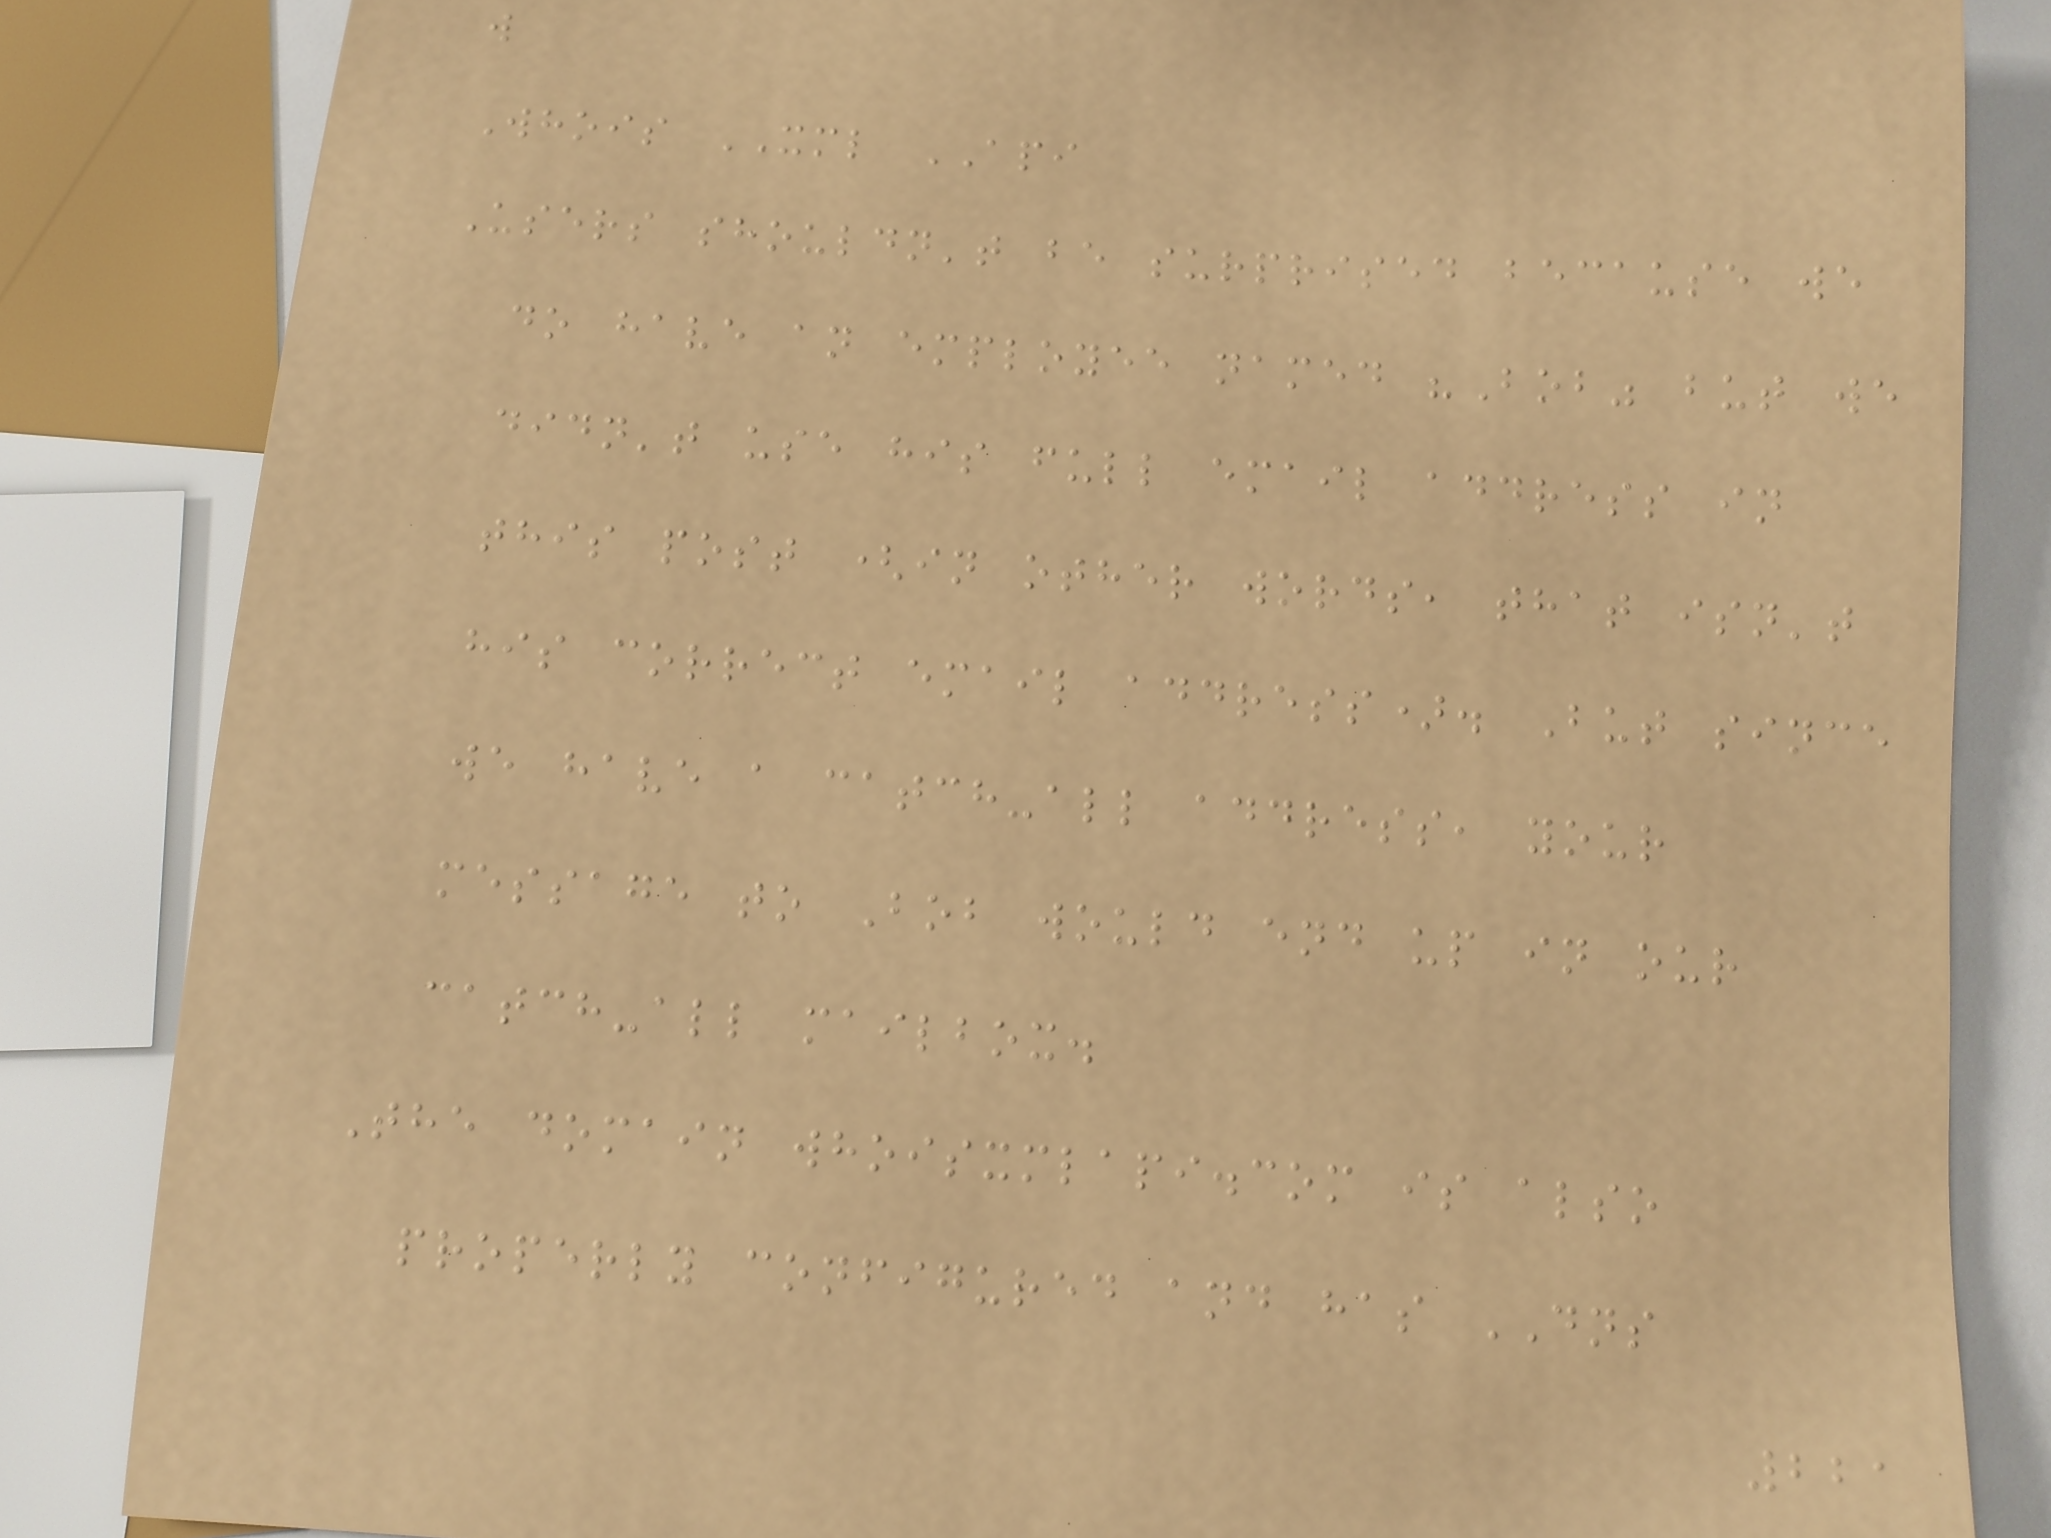w
Whois XML API
Users shouldn't be surprised because we
do have an employee named "Bob" but we
didn't use his full email address in
this post (in other words, that isn't
his correct email address). But since
we have a catch-all address, your
message to Bob would end up in our
catch-all mailbox.
The domain whoisxmlapi.com is also
properly configured and has DNS
221
